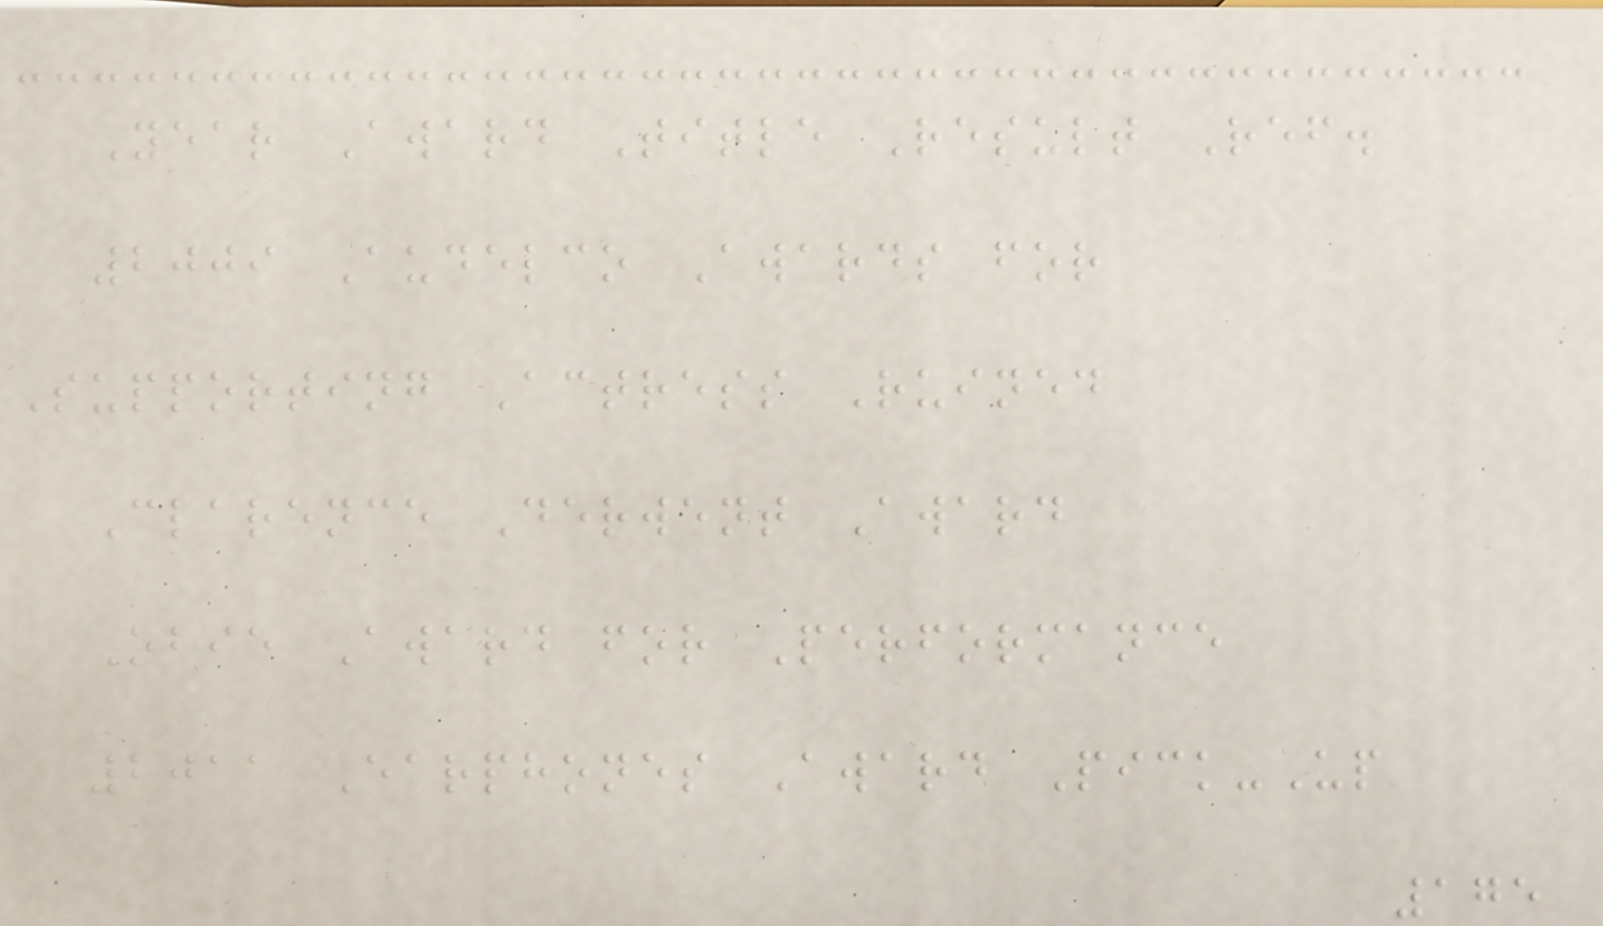Year Award Title Result Ref.
2009 Audelco Awards for
Supporting Actress Ruined
Clarence Derwent Award
Obie Award for Performance
2011 Earphones Award Pick-Up
175
